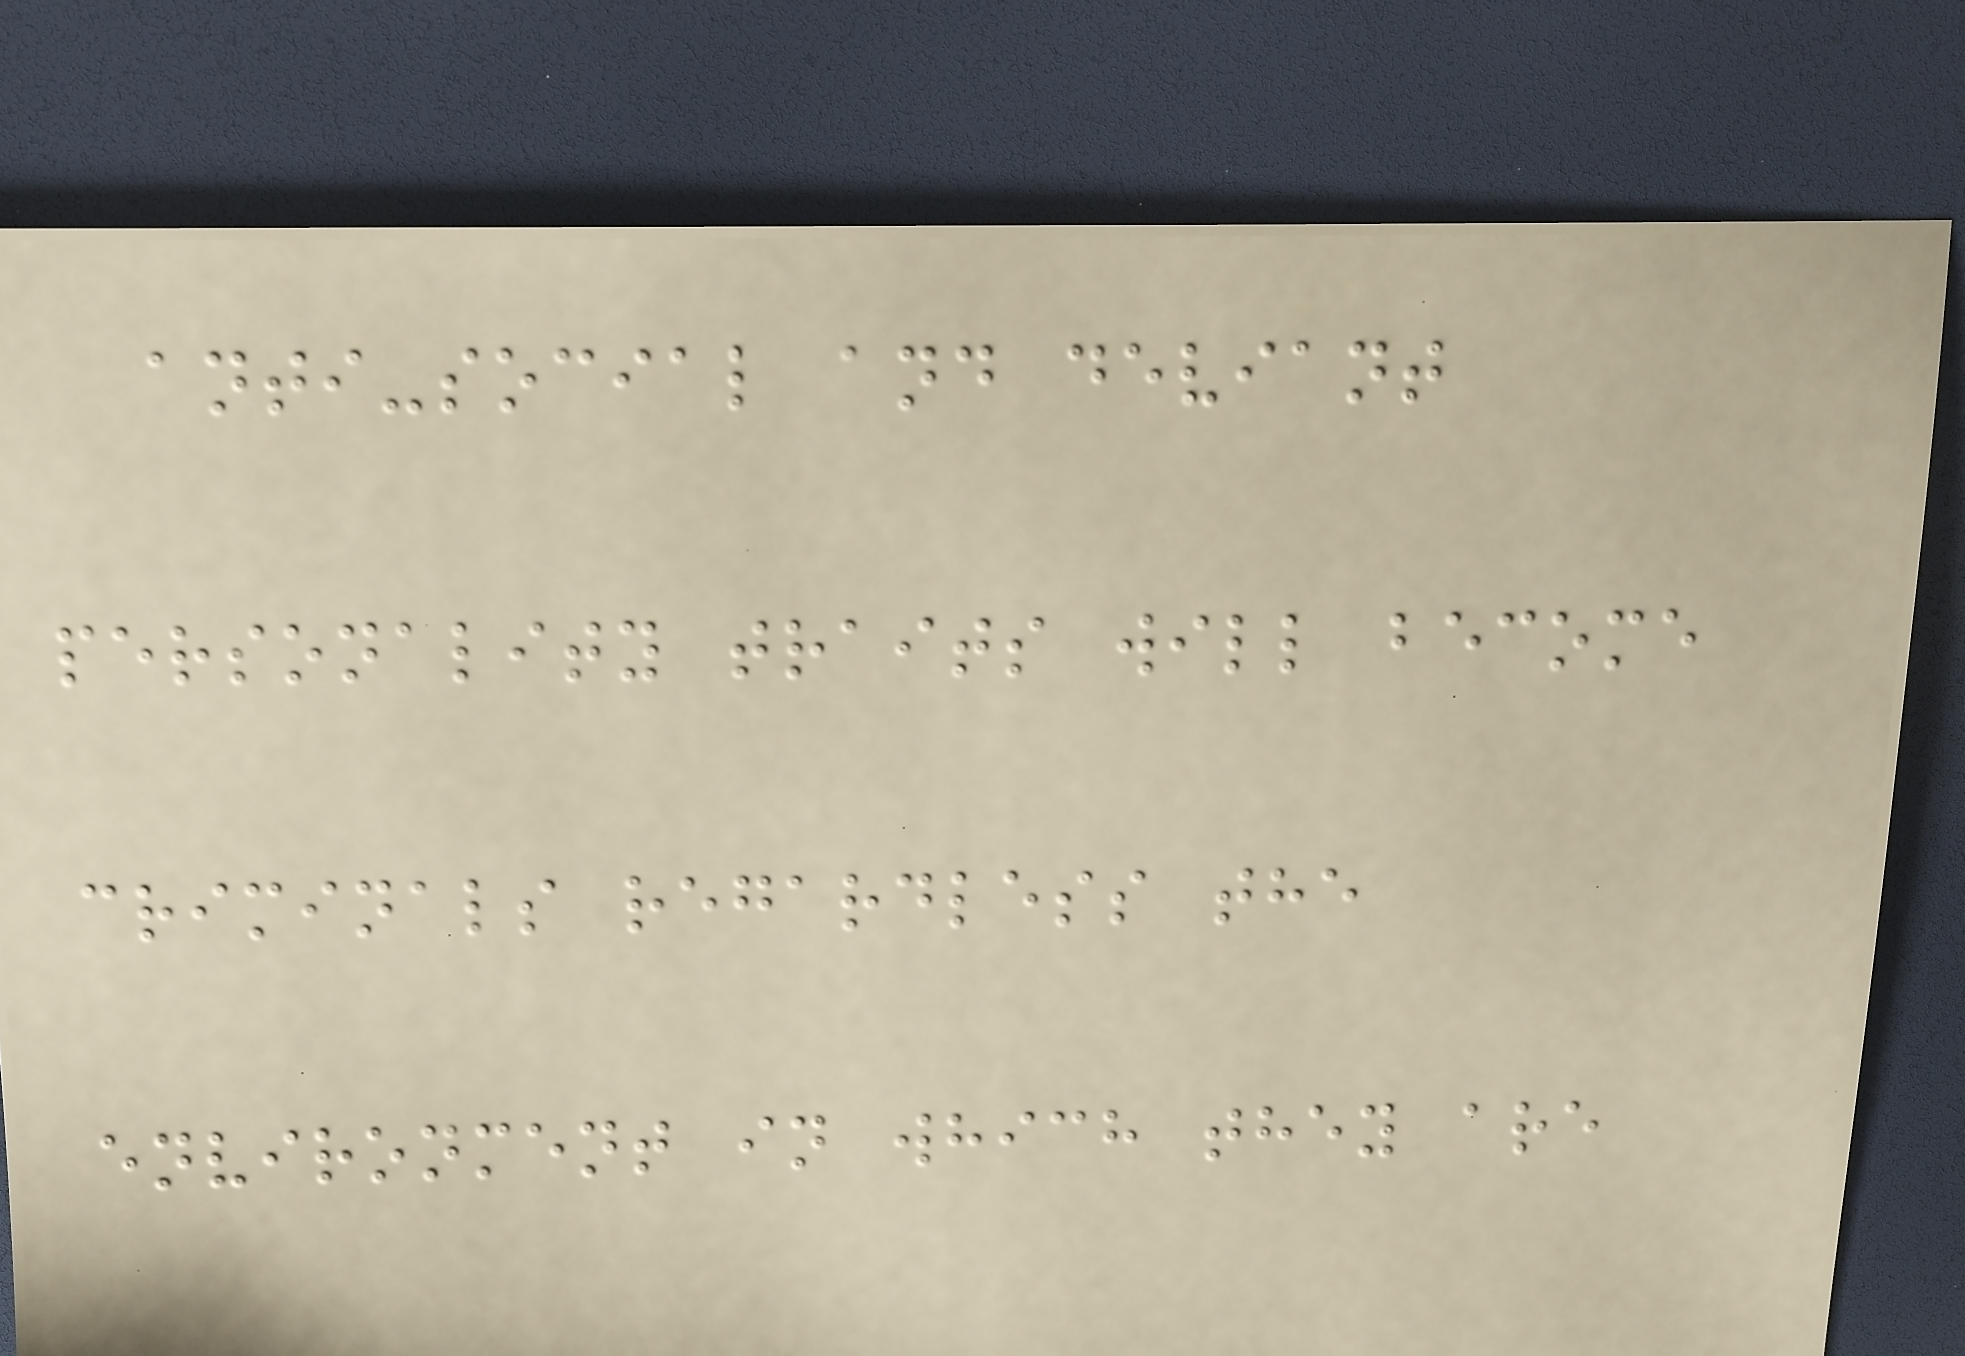anti-social and deviant
personality traits will become
criminals regardless the
environment in which they are
